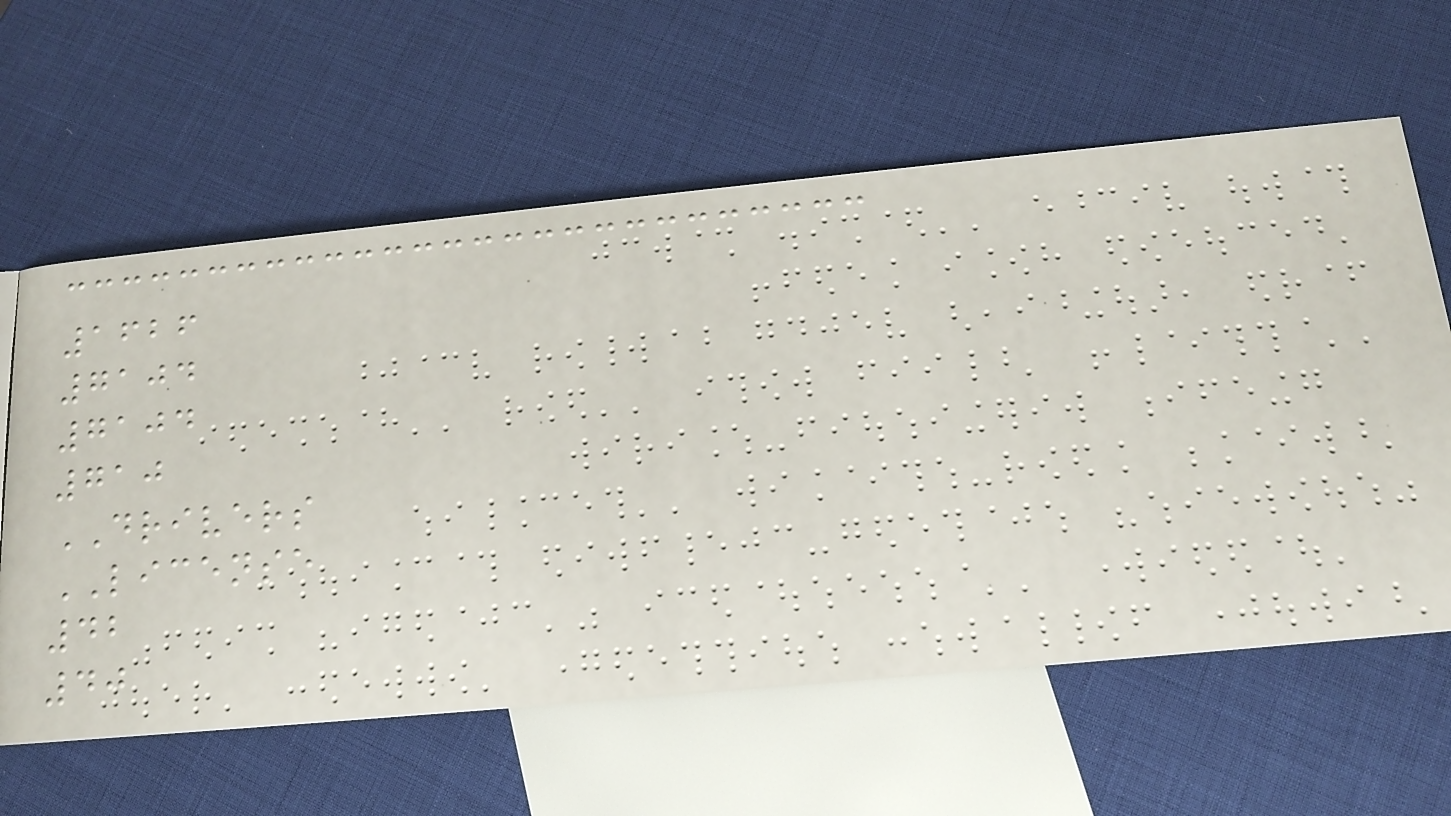1626
7104
7104
710
DRIVERS
LICENSE
42
40
